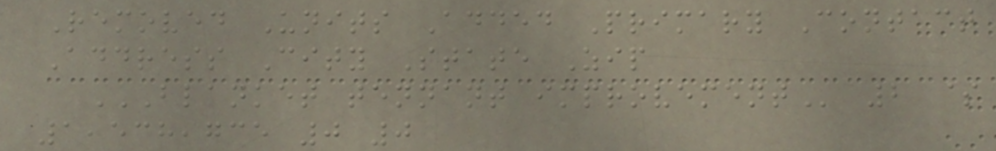Removed Units Added Primary Contact
Address City State Zip
BLANKET TENNANT IMPROVEMENT 2 $
1,538,735 0 0
